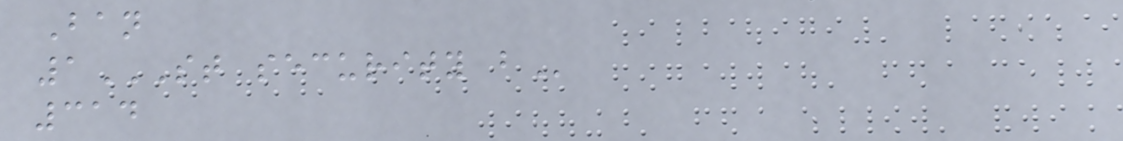Ban
1ST SECURITY B
314
